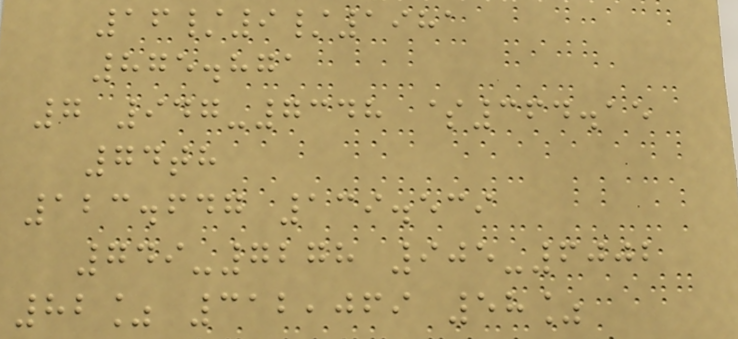16/9/1981
875.871
7 947-7348 $364.15
74th
123.647 139.539
749-7278 905-6002
82% 312,069 58%
